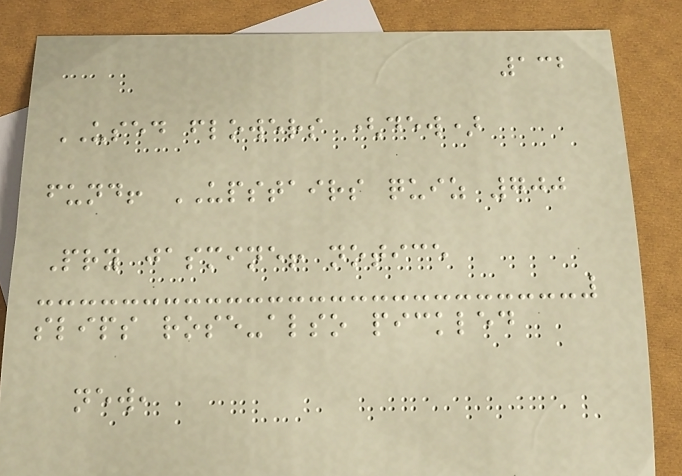132
USED flowers (dew)
fund! UPSTAIRS quiz 700
Pry jasmine! notice
slips rose-also pickled
new,
